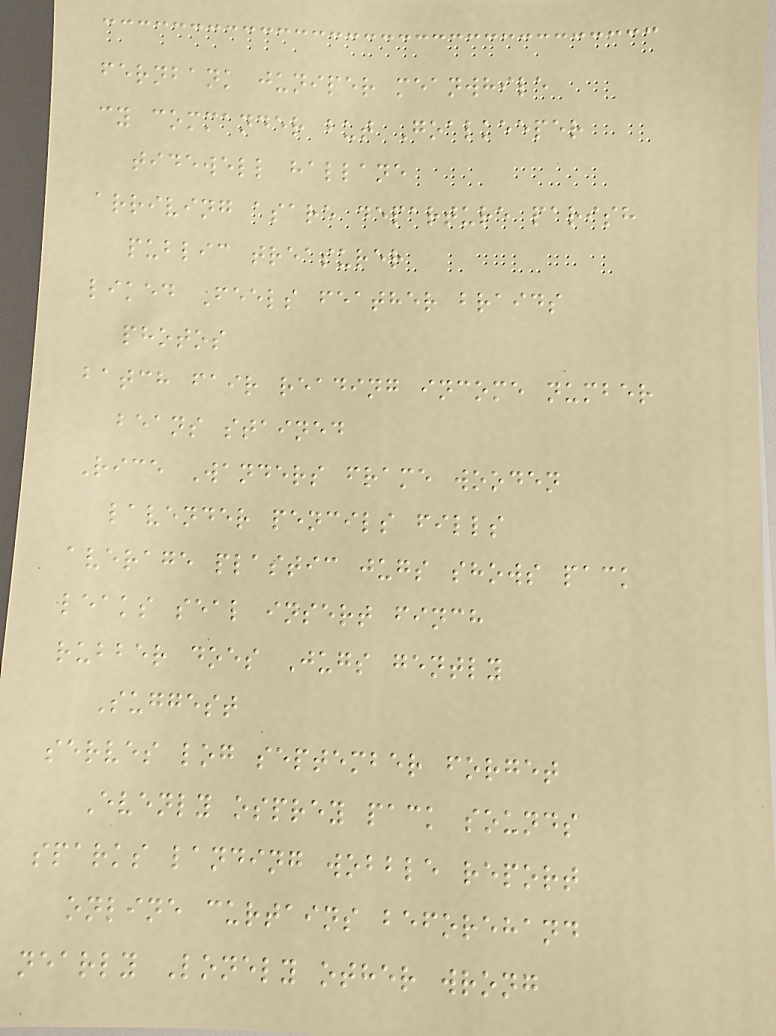fernbank juniper meanwhile
cy commander but Goalkeeper
tidewell hallane
arriving asare departure parish
public treasurer
liked Feels feather braids
photos
batch fair reading income number
beans stained
Rice Wanders frame wooden
lavender pencils fills
average plastic jugs shows pack
leaks seal insert finch
rubber does Jugs gently
Suggest
serves log september forget
Evenly osprey pack sounds
sparks landing wobble report
online curtains beforehand
nearly Lonely other wrong
